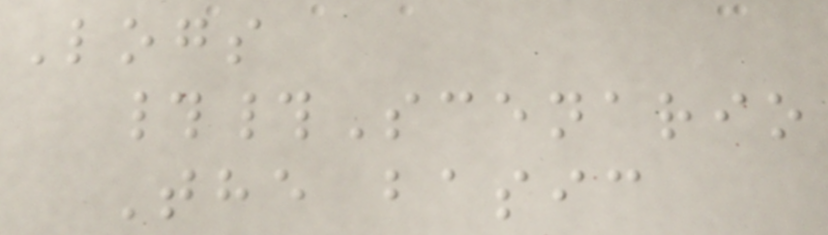Logs
##Scenario
The basic
